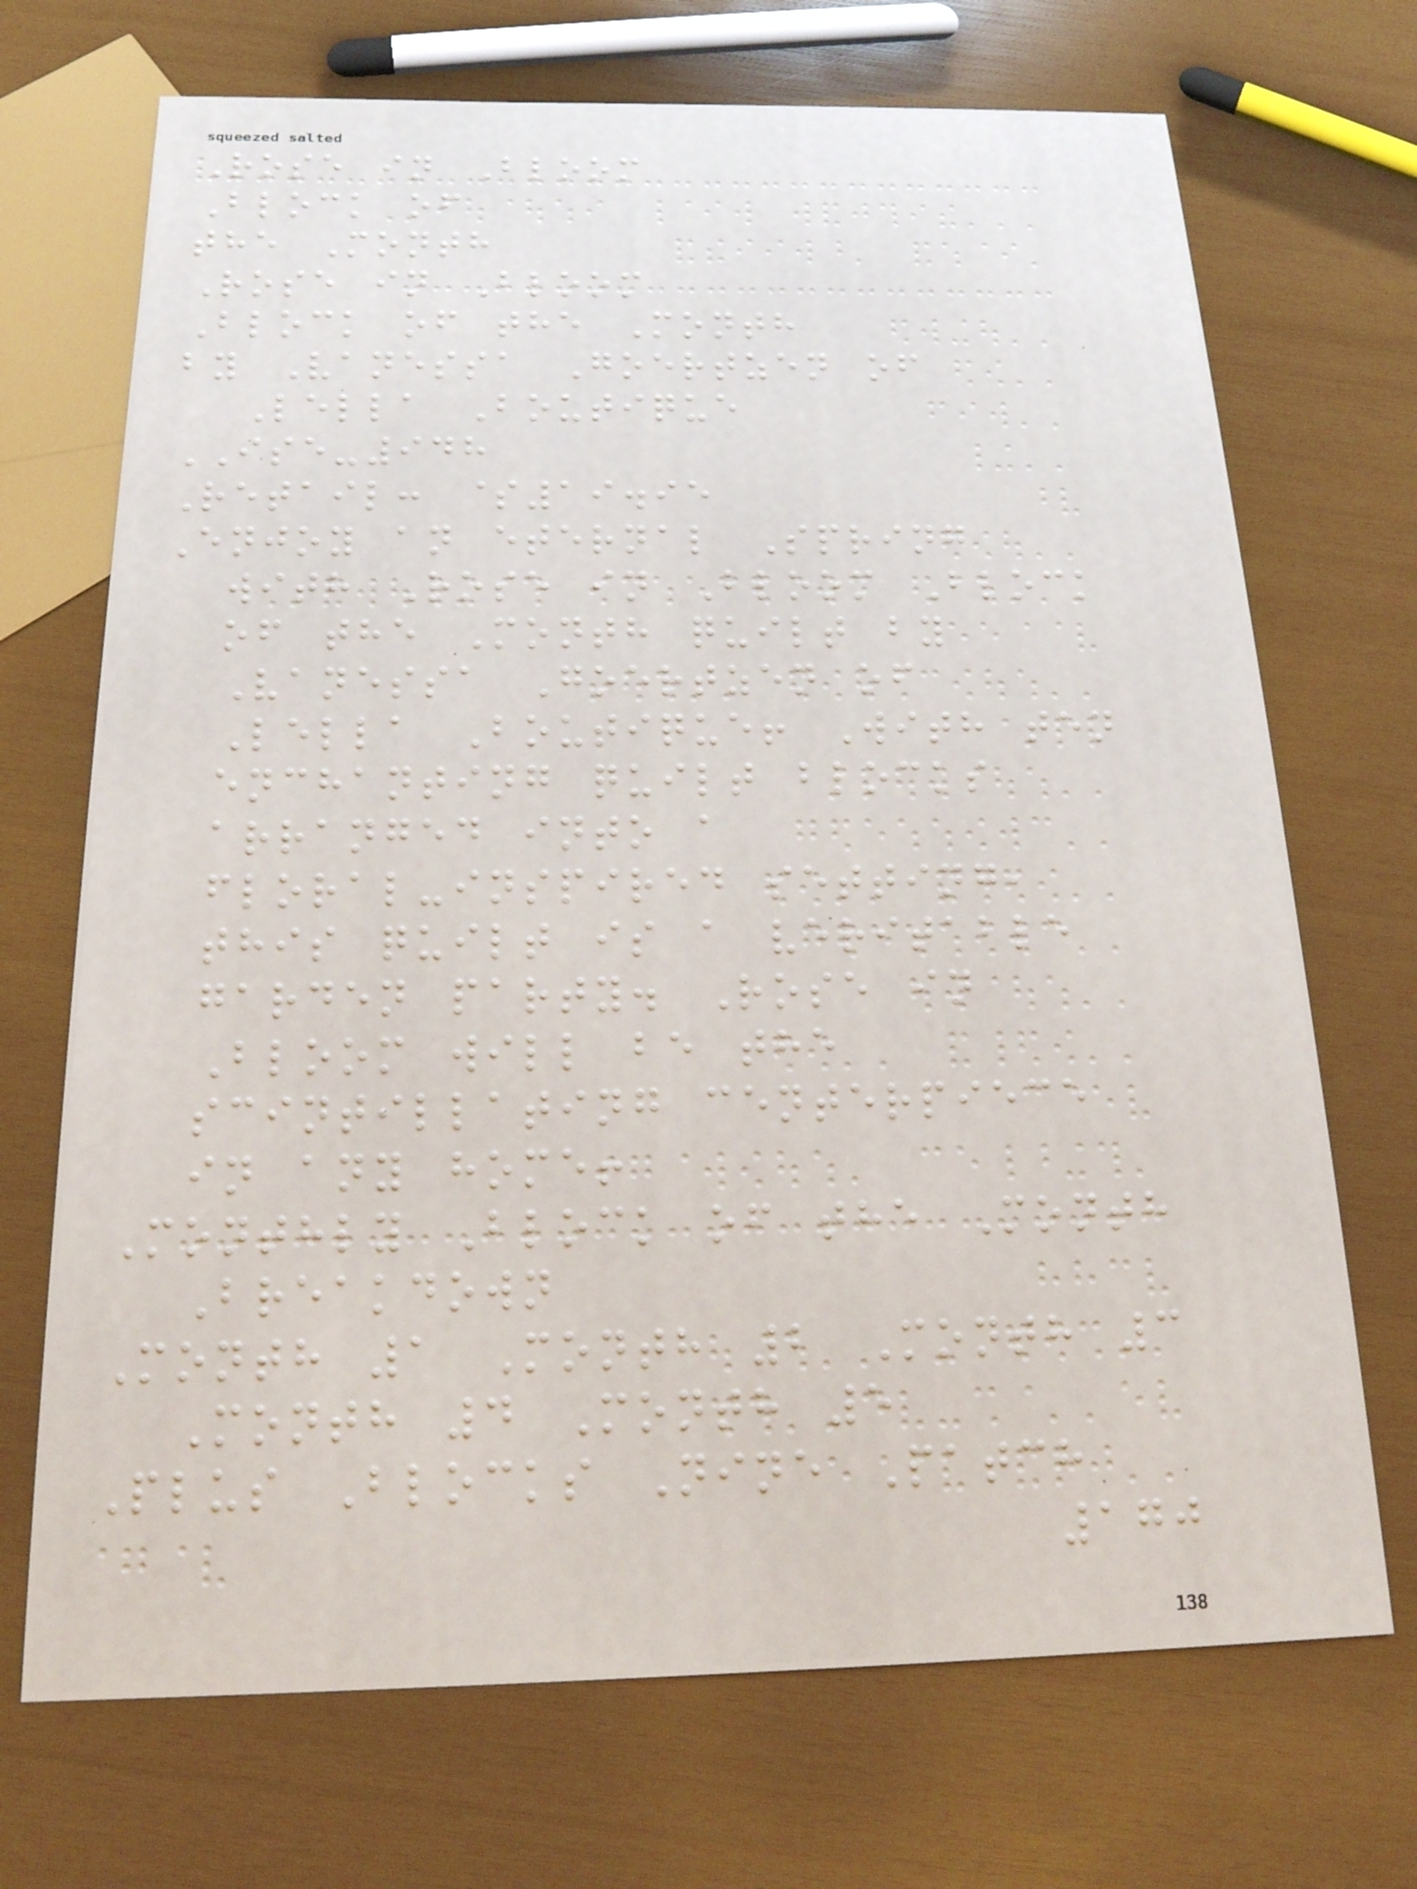Rose in Bloom
Block of
the Month
Rose in Bloom
Block of the Month
by Vanessa Goertzen of
Lella Boutique
ISE-948
Retail: $19.95
Enjoy an eternal Spring
with Rose in Bloom Block
of the Month quilt by
Vanessa Goertzen of
Lella Boutique! With ten
enchanting quilt blocks
arranged into a
floral-inspired setting,
this quilt is a veritable
garden party. Rose in
Bloom will be the
scintillating centerpiece
in any home!
Monthly Block of the Month
Breakdown
Month 1 Month 2 Month 3
Month 4 Month 5
Plus Blocks Nine Patch
170
